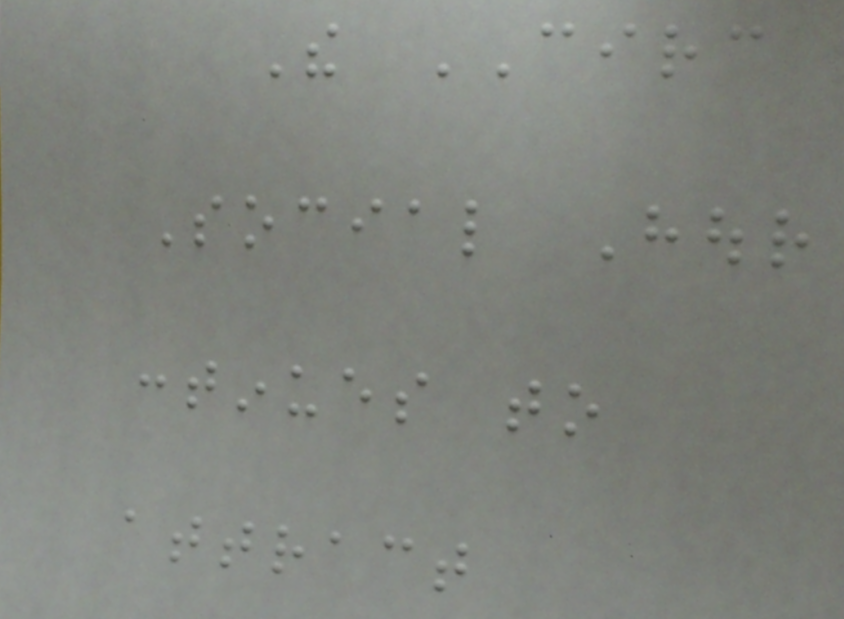The CIRC
Social Hour
continues to
attract
